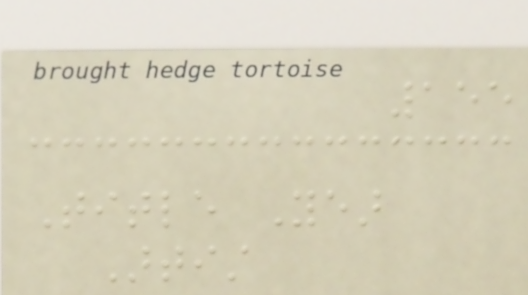155
Title Year
Artist
